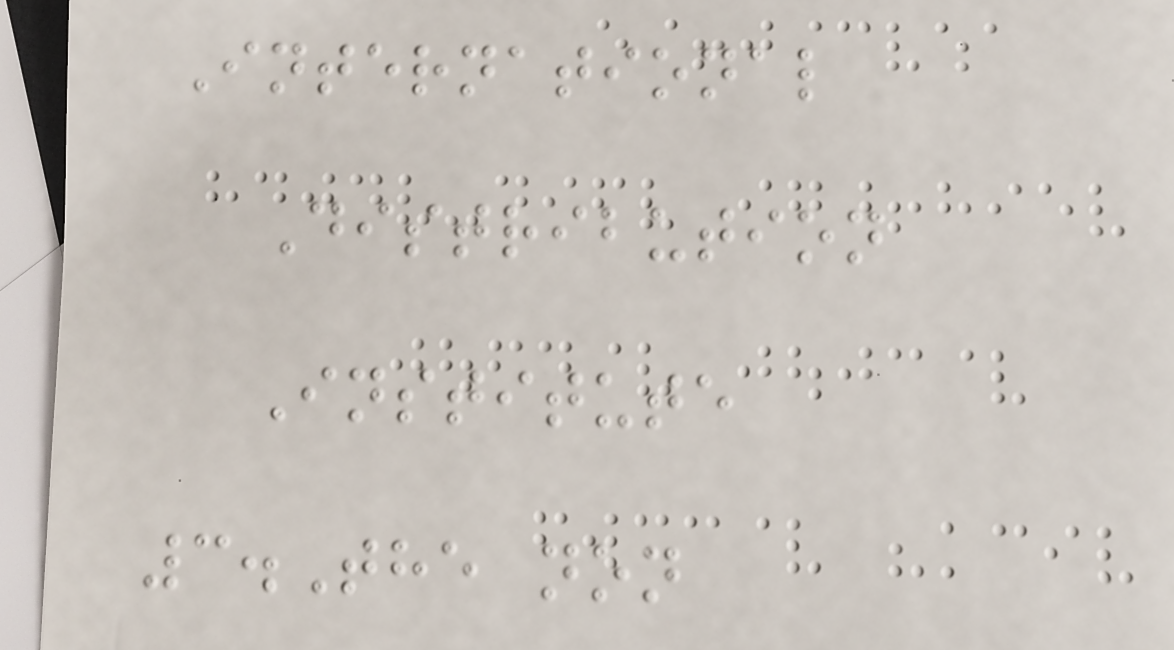International
Distribution
Institute
3.The non
